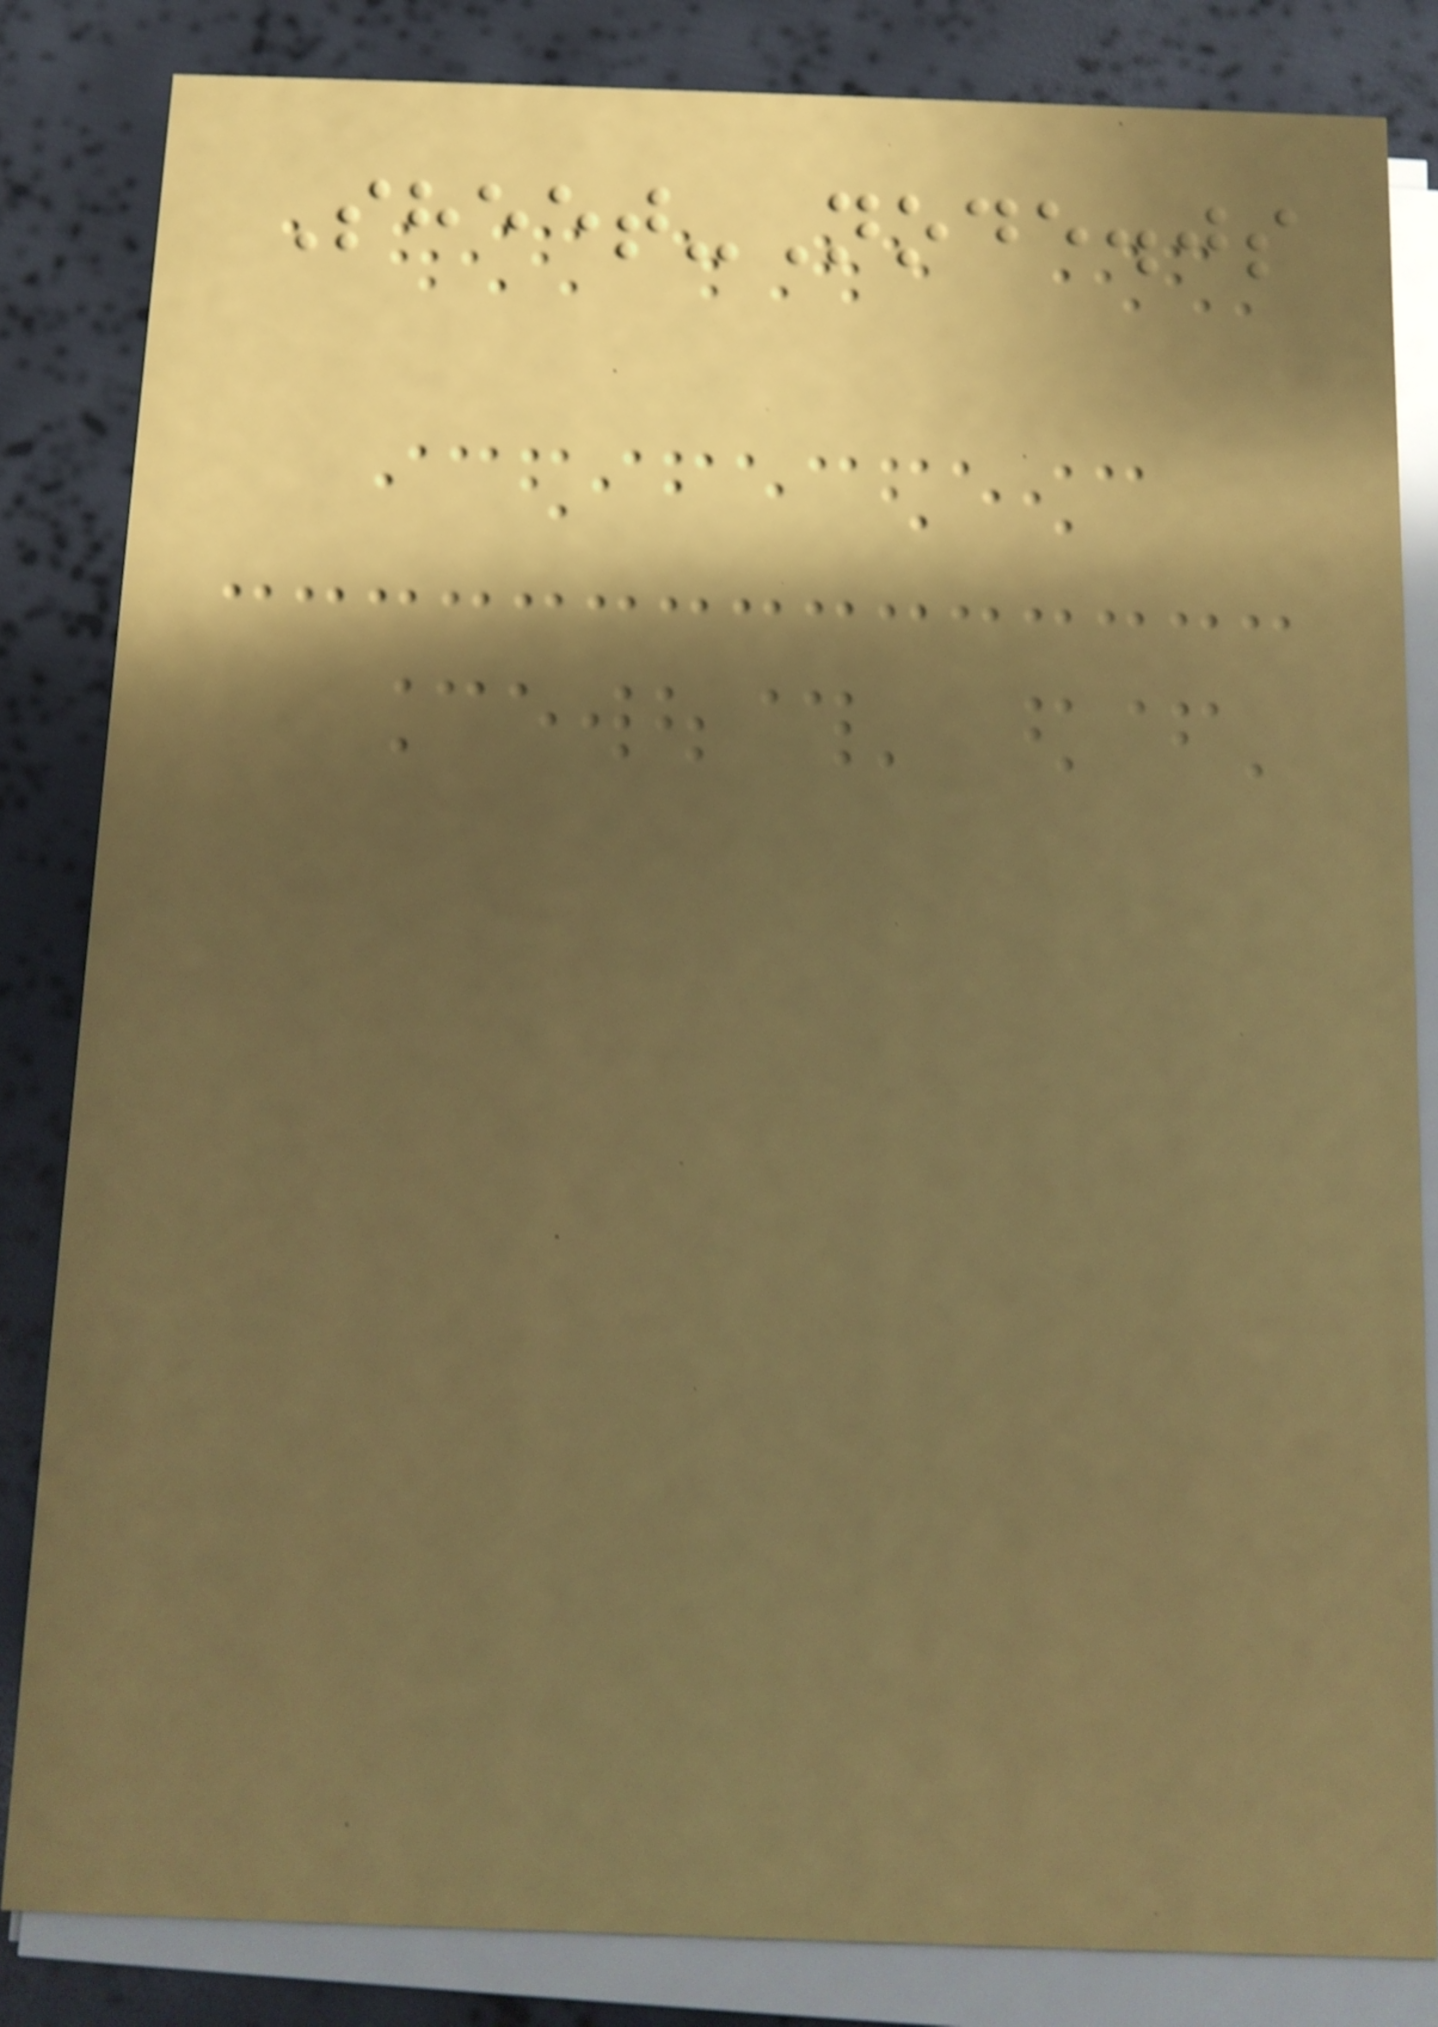Sheet-Node.js
